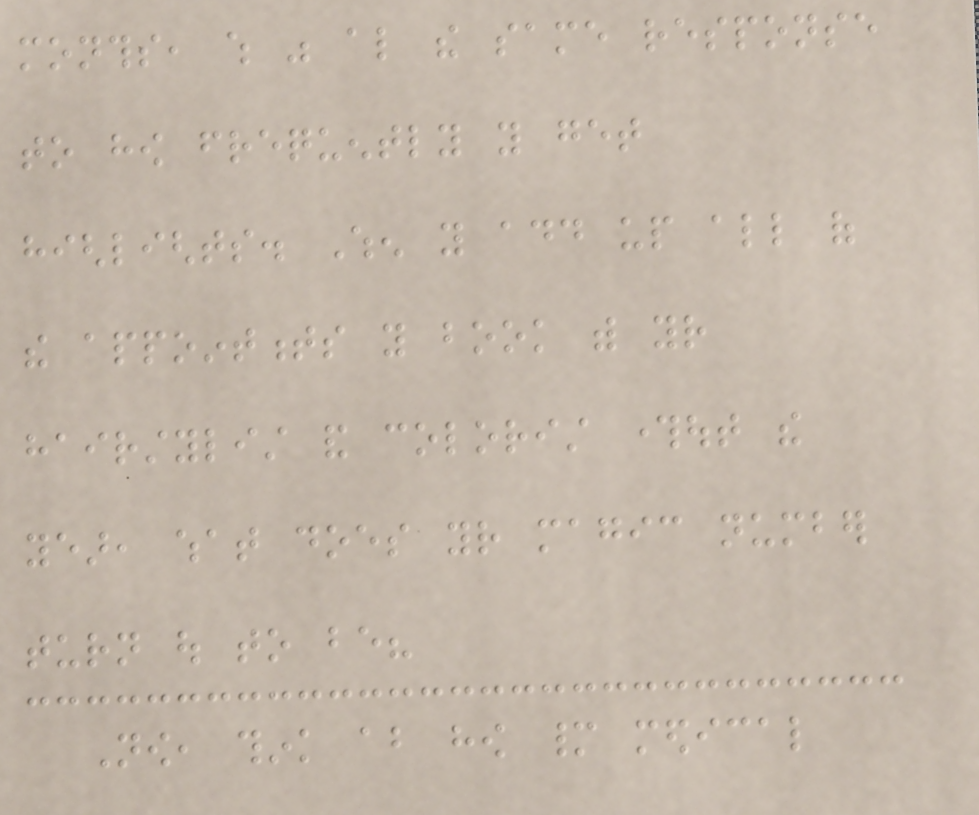months, which was also the same response
to how frequently you get
highlights. When you add up all of
the appointments you book with your
hairstylist and colorist throughout the
year, what does your magic number
turn out to be?
Now, think about how many medical
